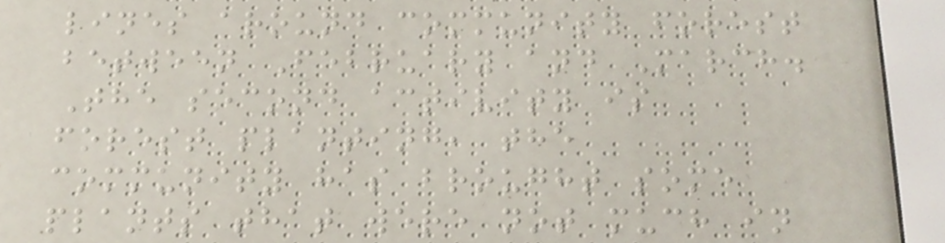lines around community forest
between February and March.
The second activity is
forest planting, the
community has brought some
plants that were not much in
